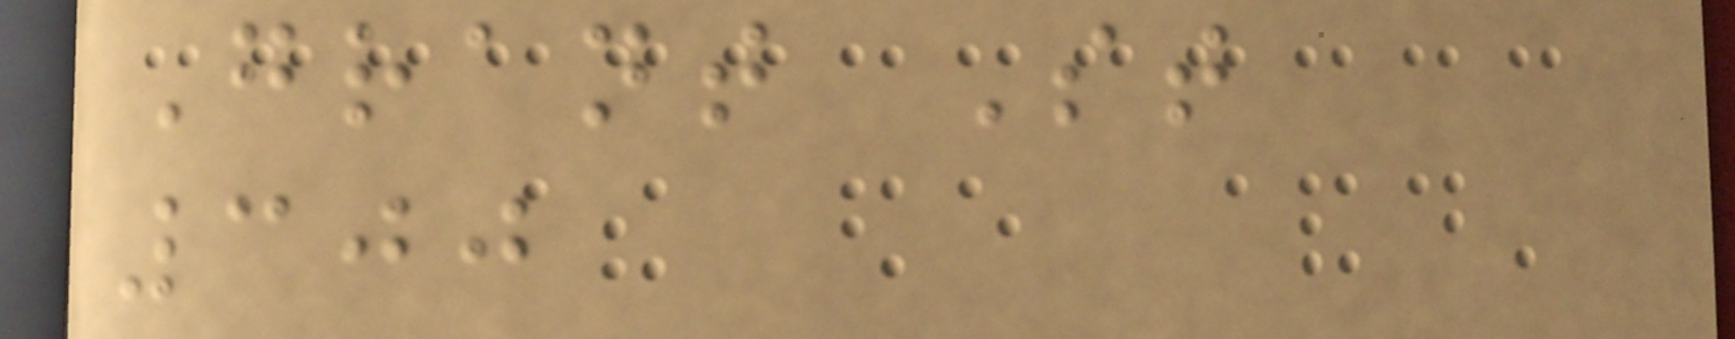Grant St
300
